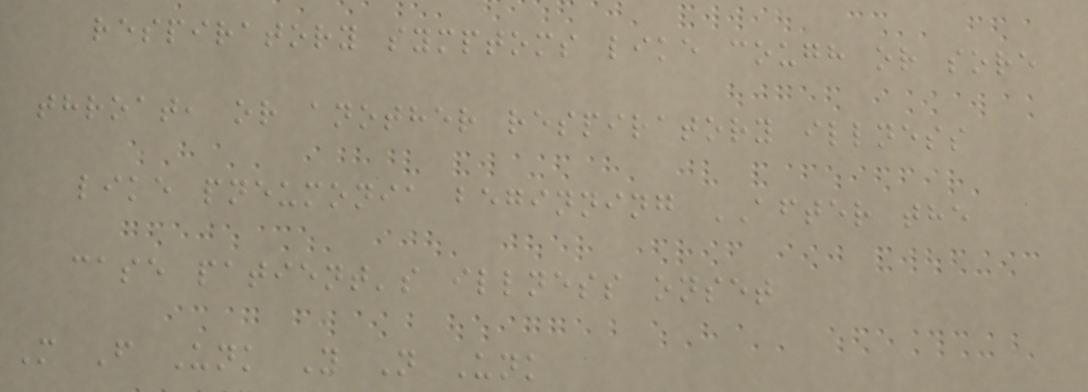respiratory symptoms like cough or sore
throat, or another respiratory illness
like pneumonia beginning AFTER the
case patient's illness onset
M F Unk Y N Unk
